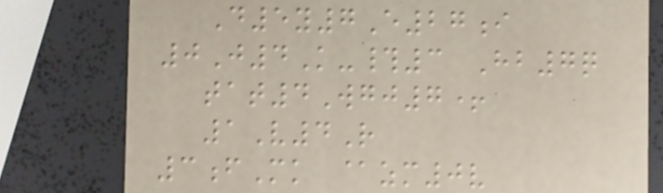D5y7E27i
0J4K-#3 Hb7q
tat4Wgj7+
1V4R
3fMk @zm0v
